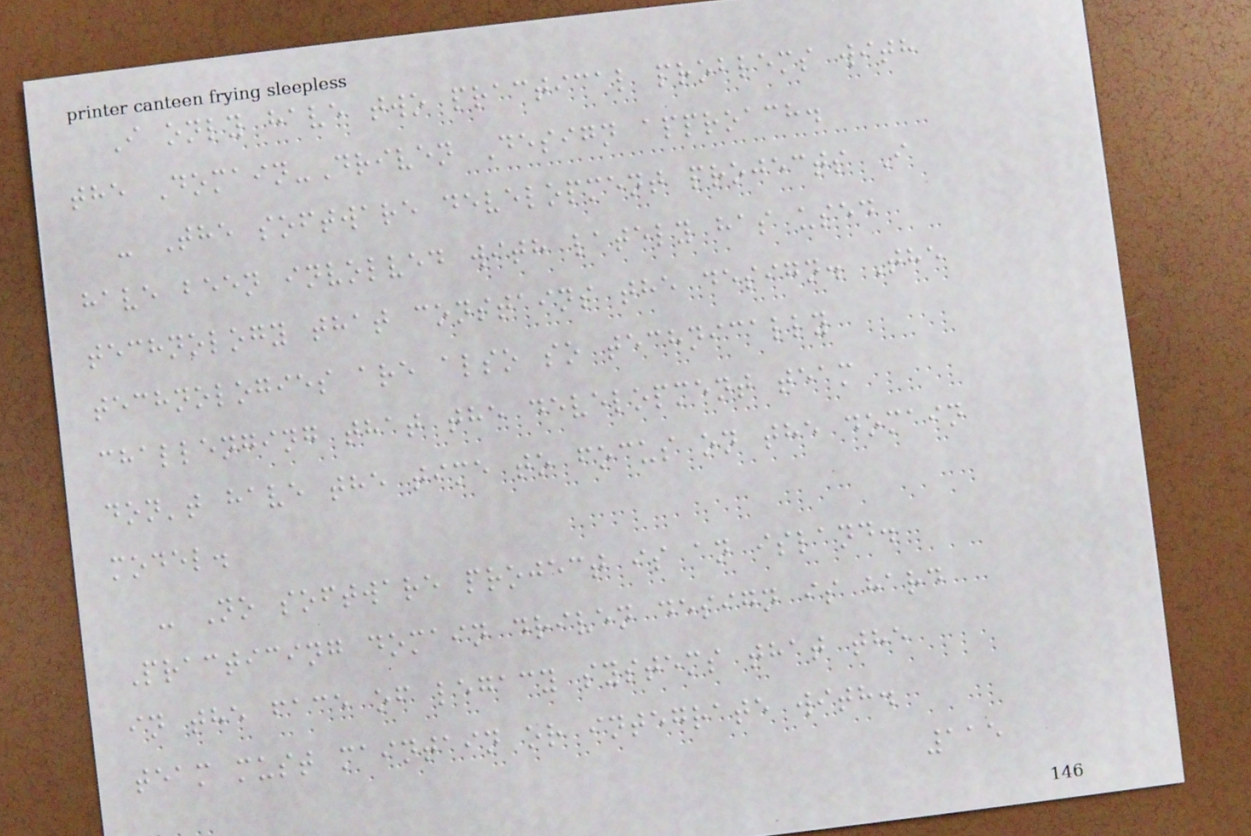I only have two practical problems with
the Domain-Driven Design approach.
- The software development projects I
have been involved with lately has used
technology that constains the design. The
technologies are also so technically
challenging that the development team
don't have the time to focus on the domain
model.
- No software project is an island.
Practicing domain driven design is hard
in the face of legacy systems that the
team must maintain or integrate with.
115
